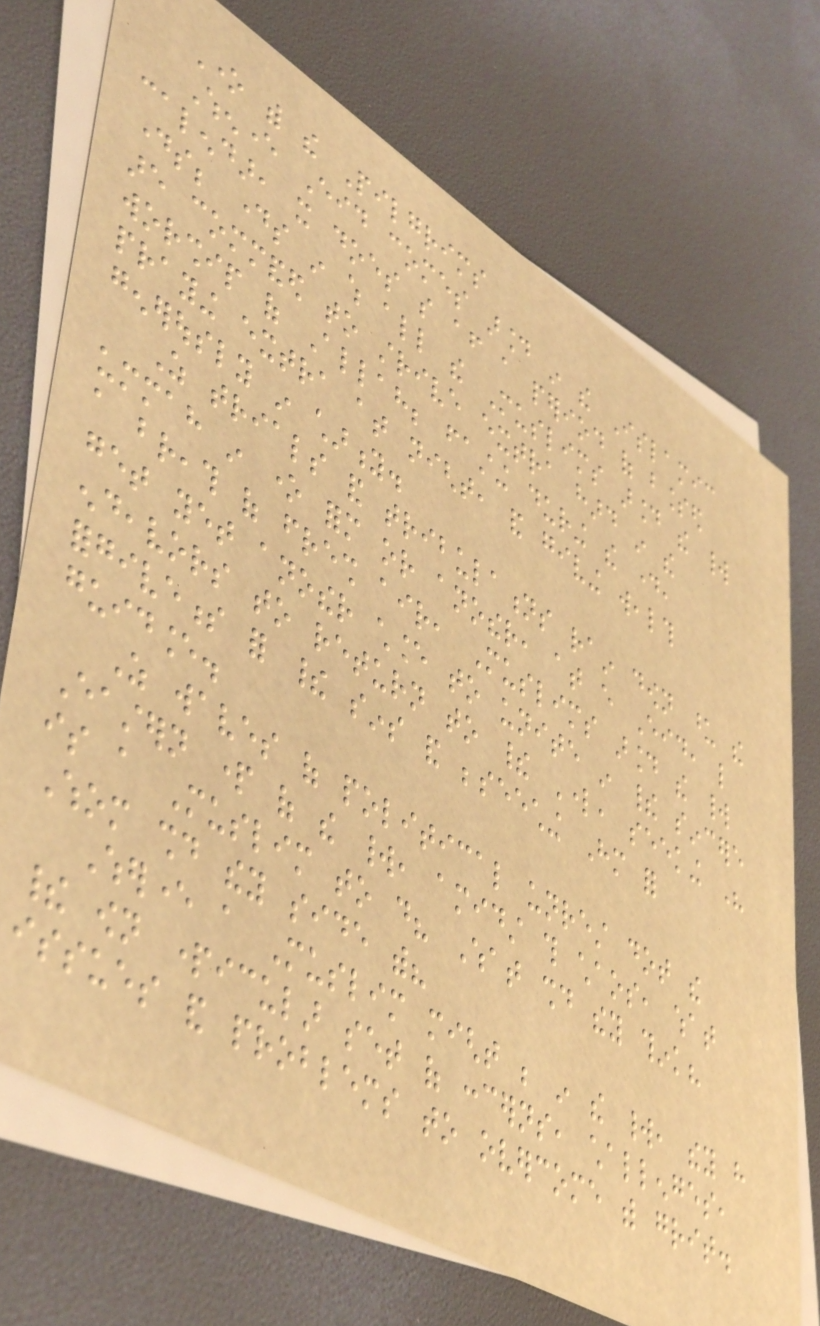One with the Pilgrims
Whenever Eid comes around in the Islamic
calendar, it does so after a period of blessed
days; days in which all the Muslims around the world
are commanded to strive extra hard in the
worship of Allah; fasting during the day,
praying extra at night, and giving wealth
generously in charity.
As trials and tribulations rain down upon the
ummah in one form or another, at every Eid, like
a breath of fresh air, Muslims around the world
get yet another chance to unite in their sincere
endeavors to return to their Lord, seeking His
forgiveness for their sins and beseeching Him for
guidance.
As waves of political unrest dot the
Eastern part of the world, amidst this chaos, what
is a Muslim to do? What should they think?
Whom should they side with?
Wherever a Muslim might be in the world, they have
their own particular set of concerns, challenges,
issues and problems to overcome with grit.
